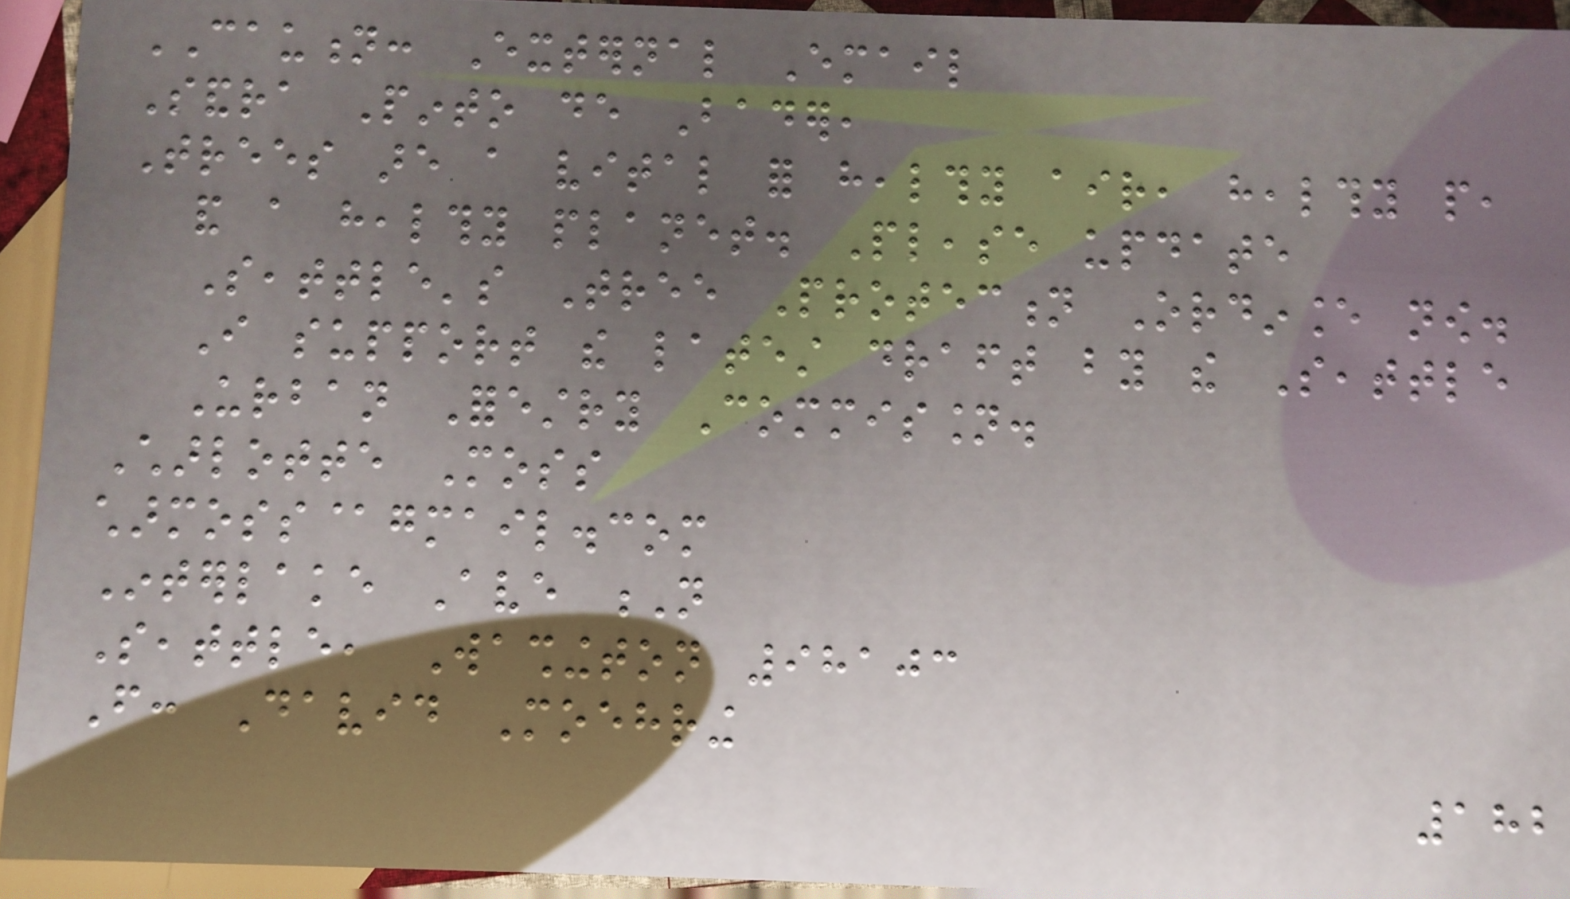CAUTION: External Email
Sandra Pinto de Bader,
Trees are a vital for healthy air, healthy people,
and a healthy planet. Please update
Seattle's Tree Protection Ordinance now.
I support the latest draft by the Seattle
Urban Forestry Commission.
Charlotte Moss
charmoss@gmail.com
Interlake Ave N
Seattle, Washington 98103
From: David Moehring
182
